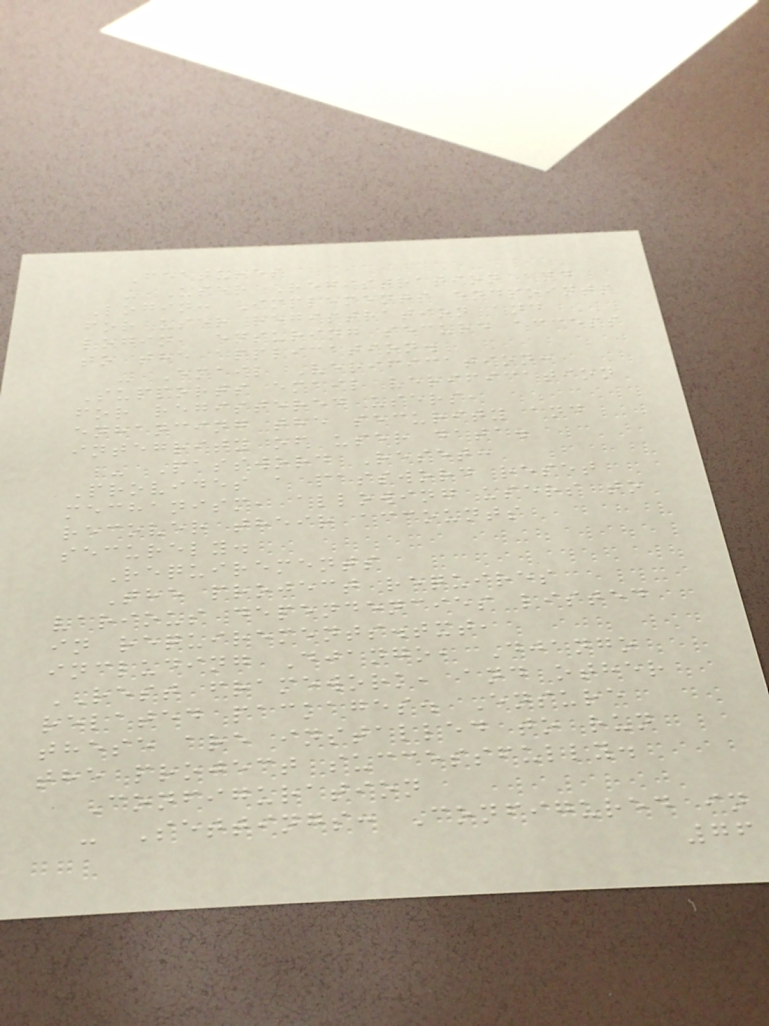Features
- User Registration and
Login: Implements endpoints
for user registration and
login, ensuring secure access
to the application.
- Email Verification:
Supports email verification
for registered users,
enhancing the security and
integrity of user data.
- Password Reset:
Provides a password reset
mechanism, allowing users to
recover their accounts
securely.
Requirements
The project requires
various dependencies listed
in requirements.txt,
including Django, Django
REST framework, and other
related packages. Ensure
these are installed to run
the project successfully.
Configuration
- Settings: Configured in
76
